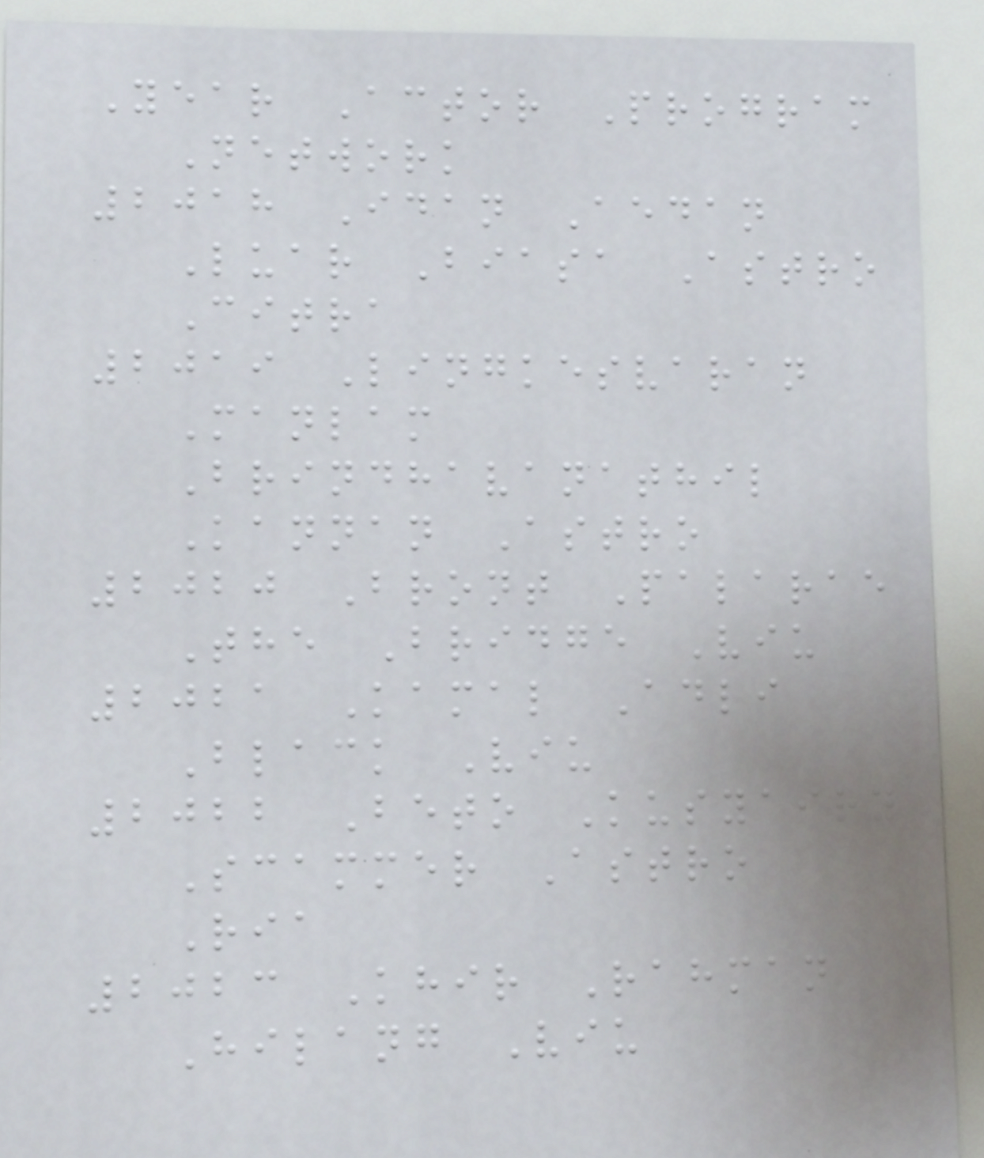Year Actor Program
Network
2018 Idan Aedan
Luar Biasa Astro
Citra
2019 Lingkesvaran
Manlam
Brindhavanathil
Kannan Astro
2020 Bront Palarae
The Bridge Viu
2021 Kamal Adli
Black Viu
2022 Beto Kusyairy
Scammer Astro
Ria
2023 Khir Rahman
Hilang Viu
